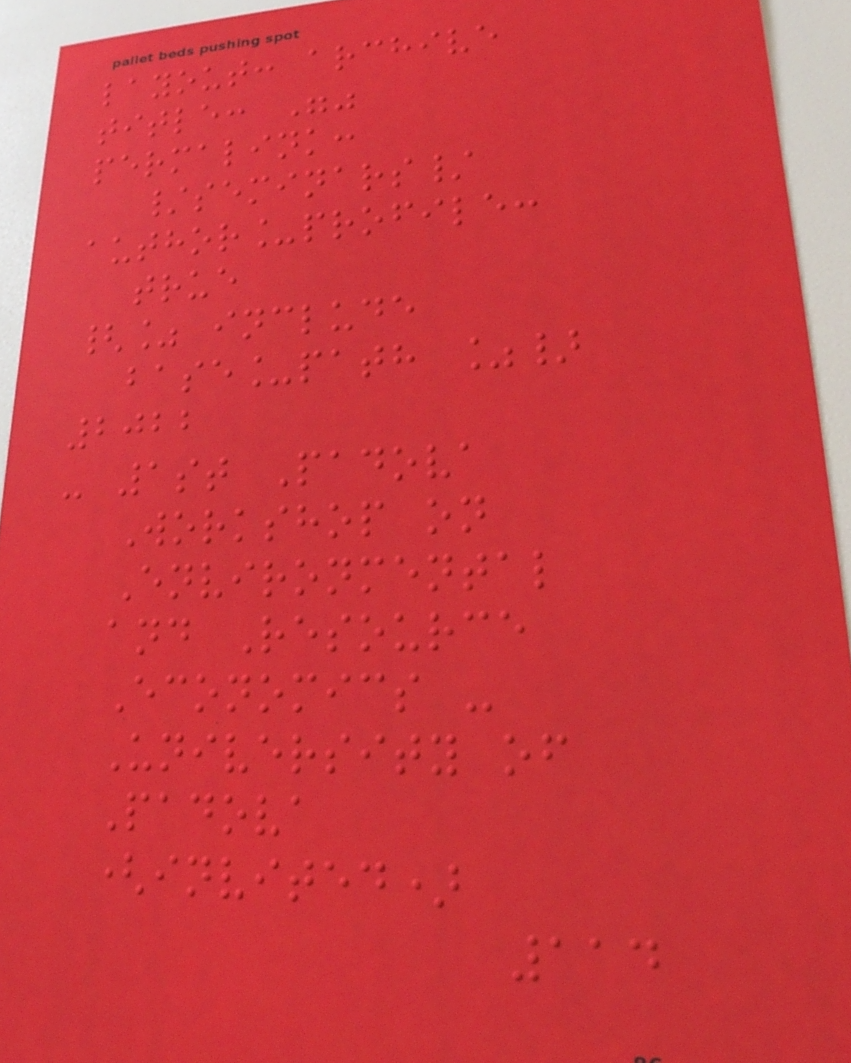layout: archive
title: ""
permalink:
/seminars/
author_profile:
true
{% include
base_path %}
2022
- 1st Padova
Workshop on
Environmental
and Resource
Economics -
University of
Padova
(invited)
114
